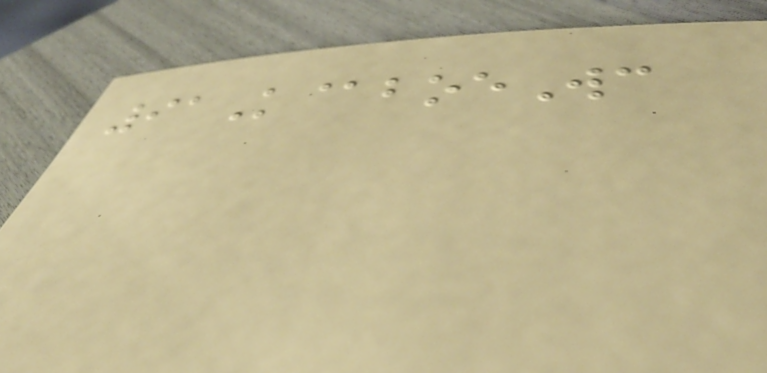91K@boeWc
